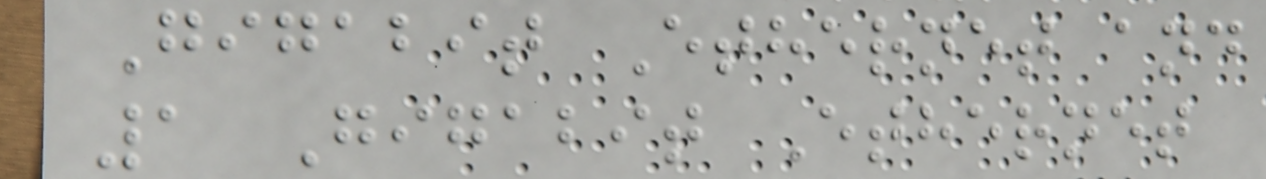Gigabit Ethernet and
1 Gigabit Ethernet
